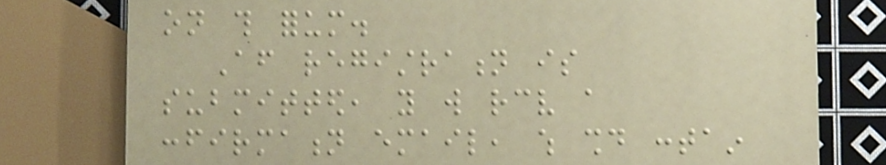on this forum.
After registration is
submitted, you will receive a
confirmation email, which should contain
